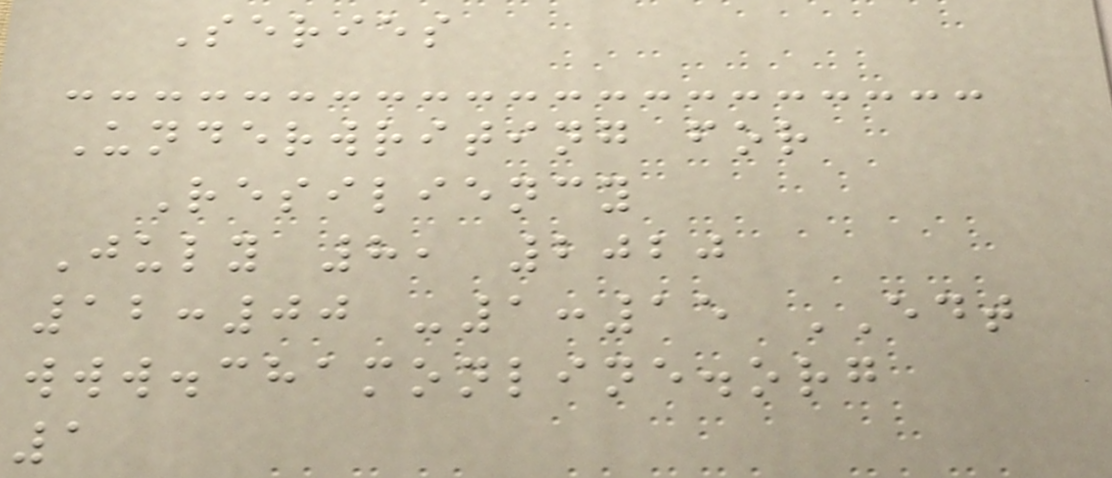Series
Underwriting for
Resiliency
July 8, 2020
12:00 -1:15 EDT
www.chamonline.org
1
